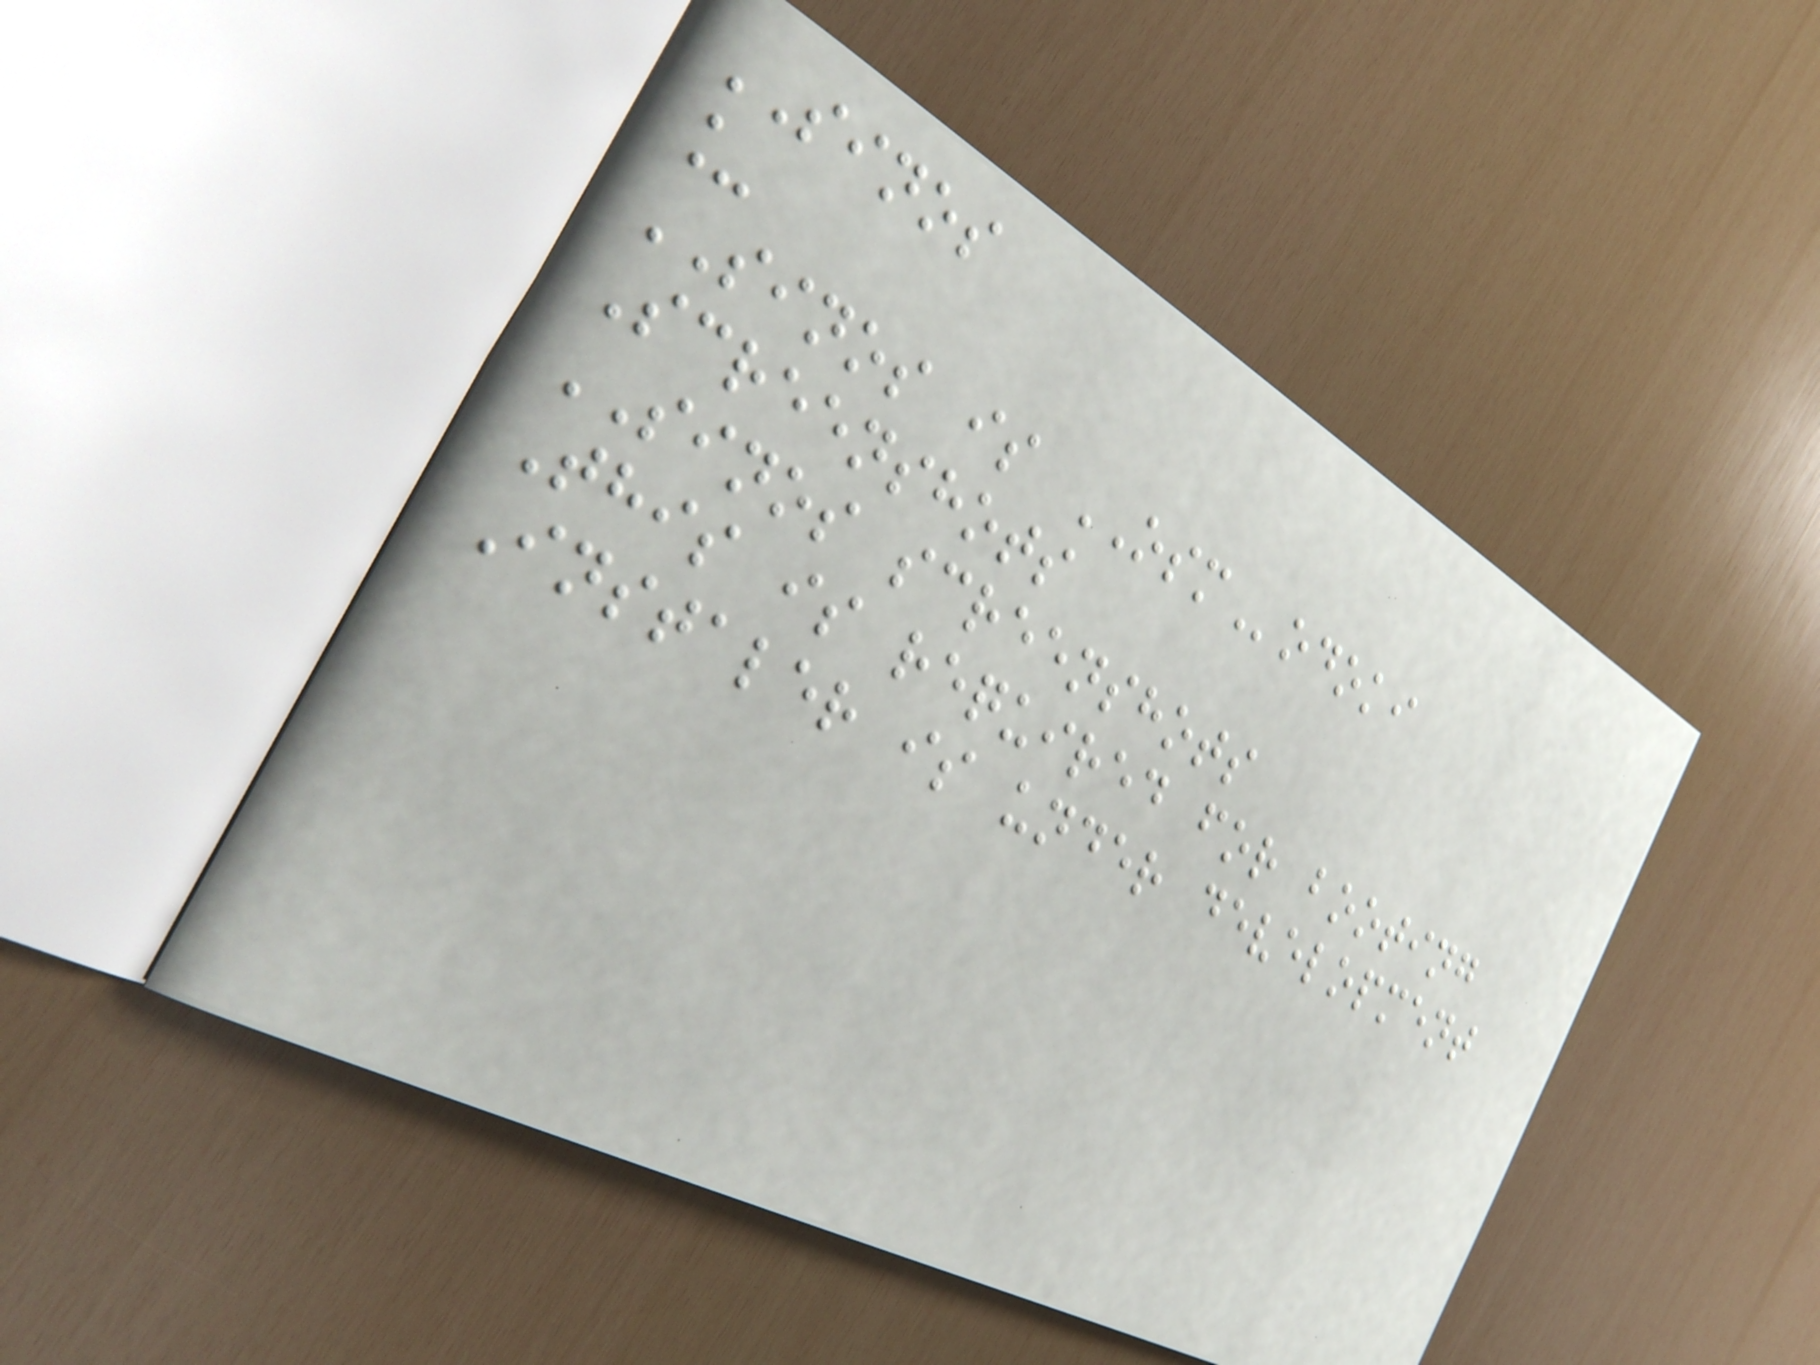SINOS
_
SINOS is OSModoki
Screenshots
SINOS screenshots
This is required for booting
Instaler is under development
